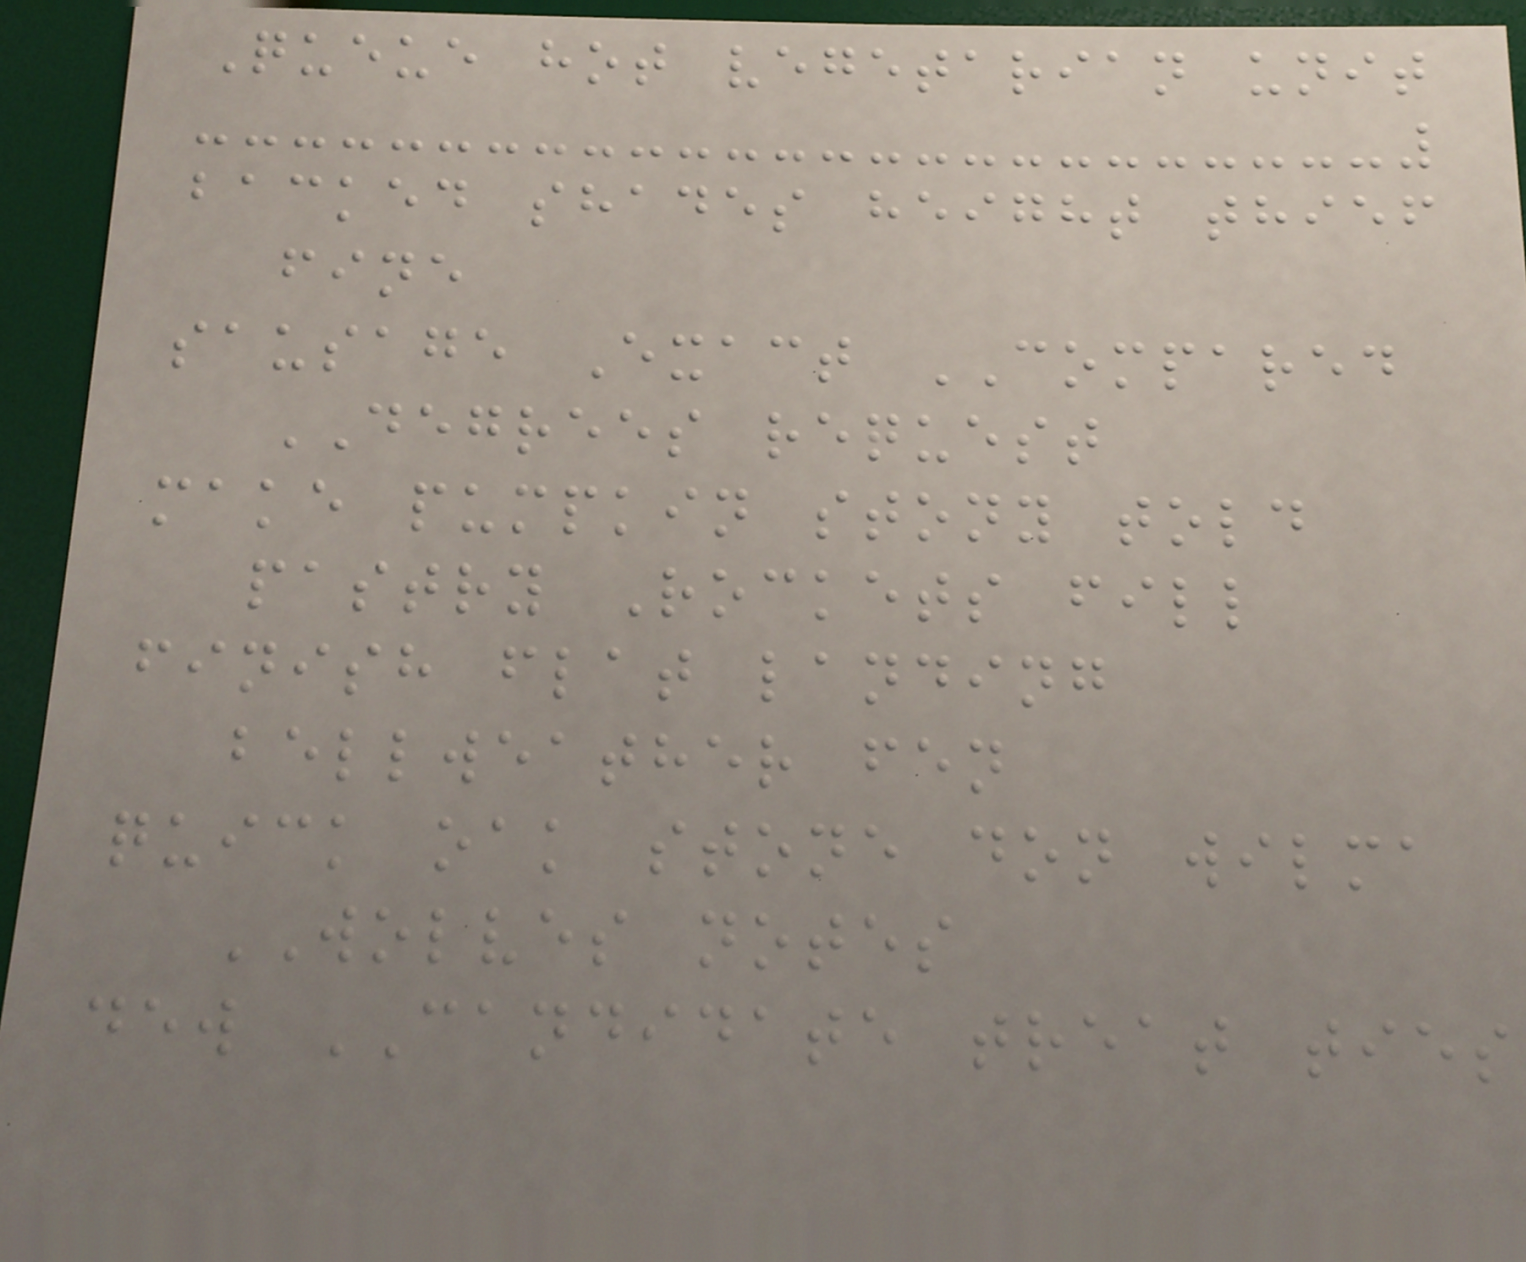Queue hot vegetarian unit
backed shades height thief
fine
sausage Exact COMPARED
DEGREES request
make pumpkin stony told
pastry Rockets fill
finish flat landing
bellweather fen
quick oak stone don wilma
WOLVES notes
dew CANDIDATE treat ties
